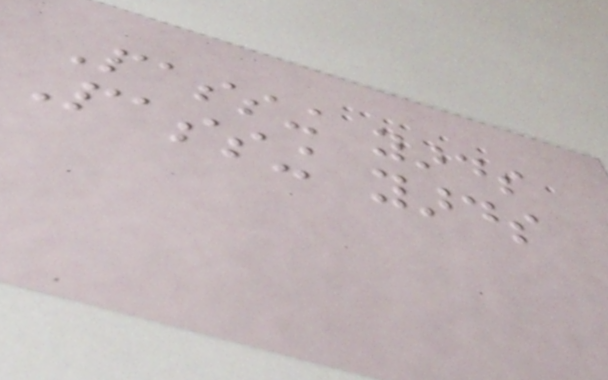Passing yards
Passing yards
